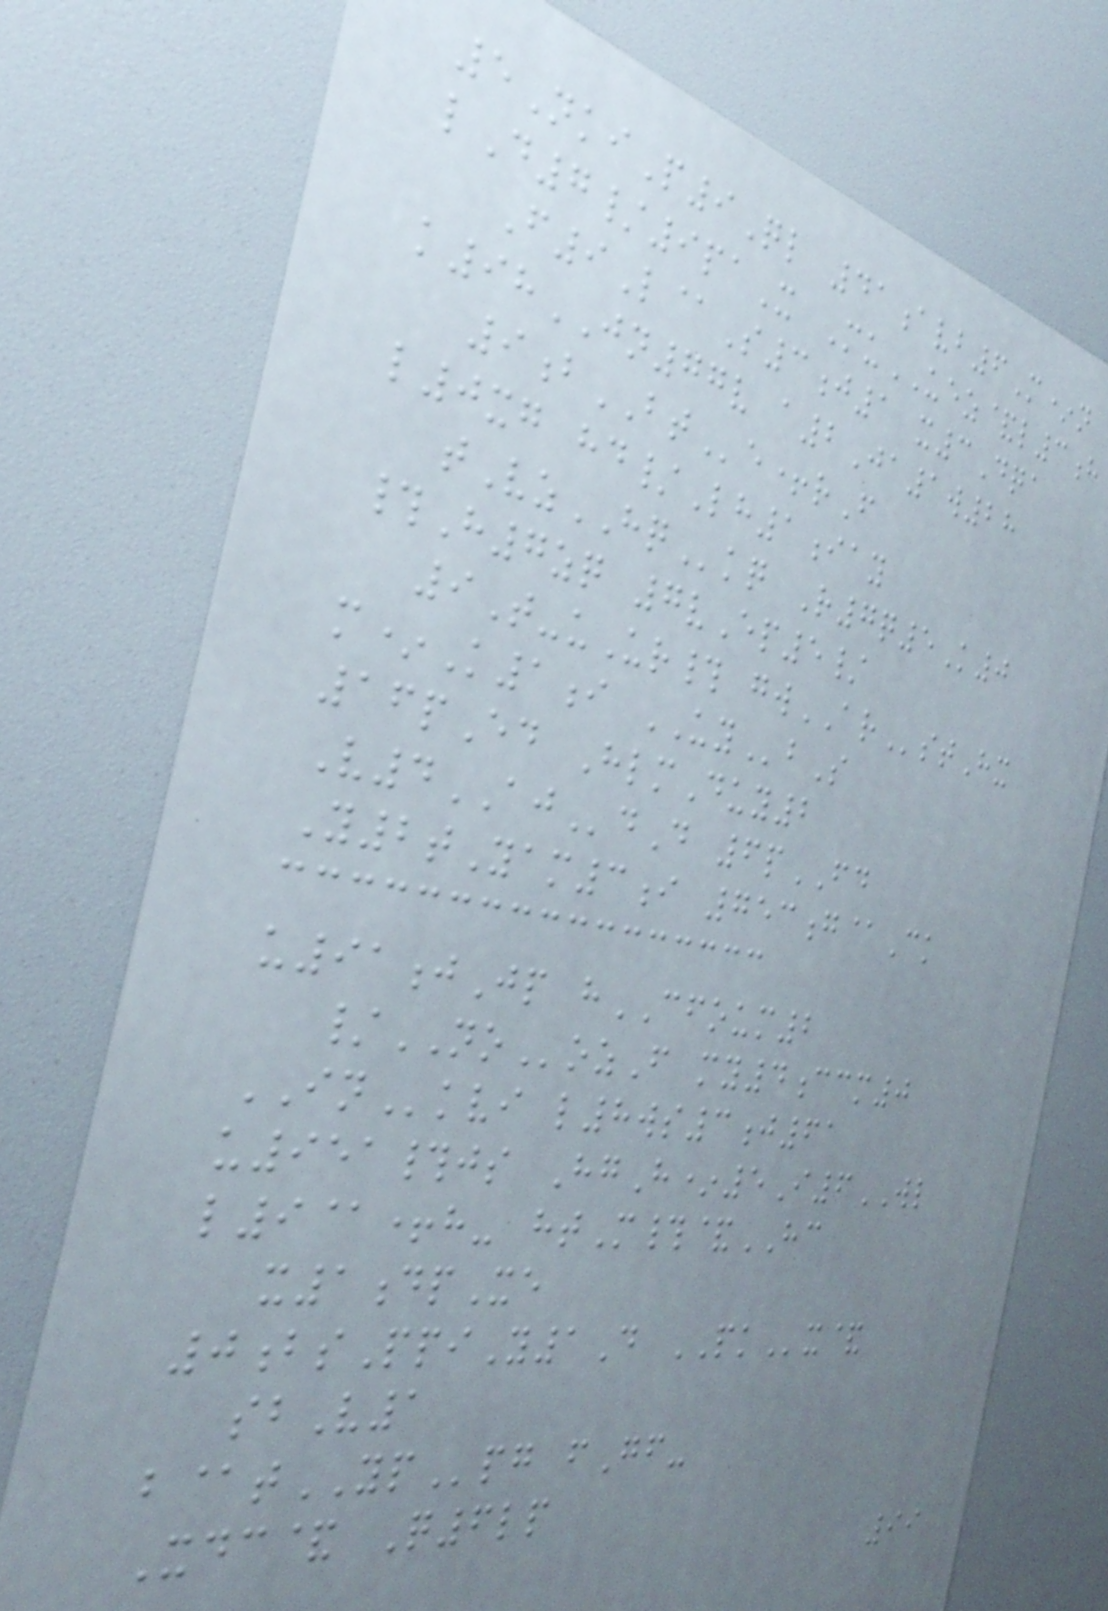5NkiP9Ql 41avb6M*n
lD7/9paX MuUEZ&l3h
F9L@S3j1 x3Dqa
k98JN77v a2Ja1w28
9bBTe+rF
l0xg hd/Lh1iay
tVzHQkq R7q5K0
#H7zq 7vEp5/
9T-uUr# gwARstHx
m*K1i UYbS
16pEd HlmDuy2
V4AJdD 6pFD
Y2tYam3i 753g@Ck
u91jJp hCFOUM2
/NOozF my4ccm0
INkvi l8ws3j61
u951#js HgH*5I6WL
l9@+h- htM#&HC
x1dpXe
0bsPpiY1D PKx&
sbV1
b@tYPpg fGf-
Xdc& Q6lp
99
